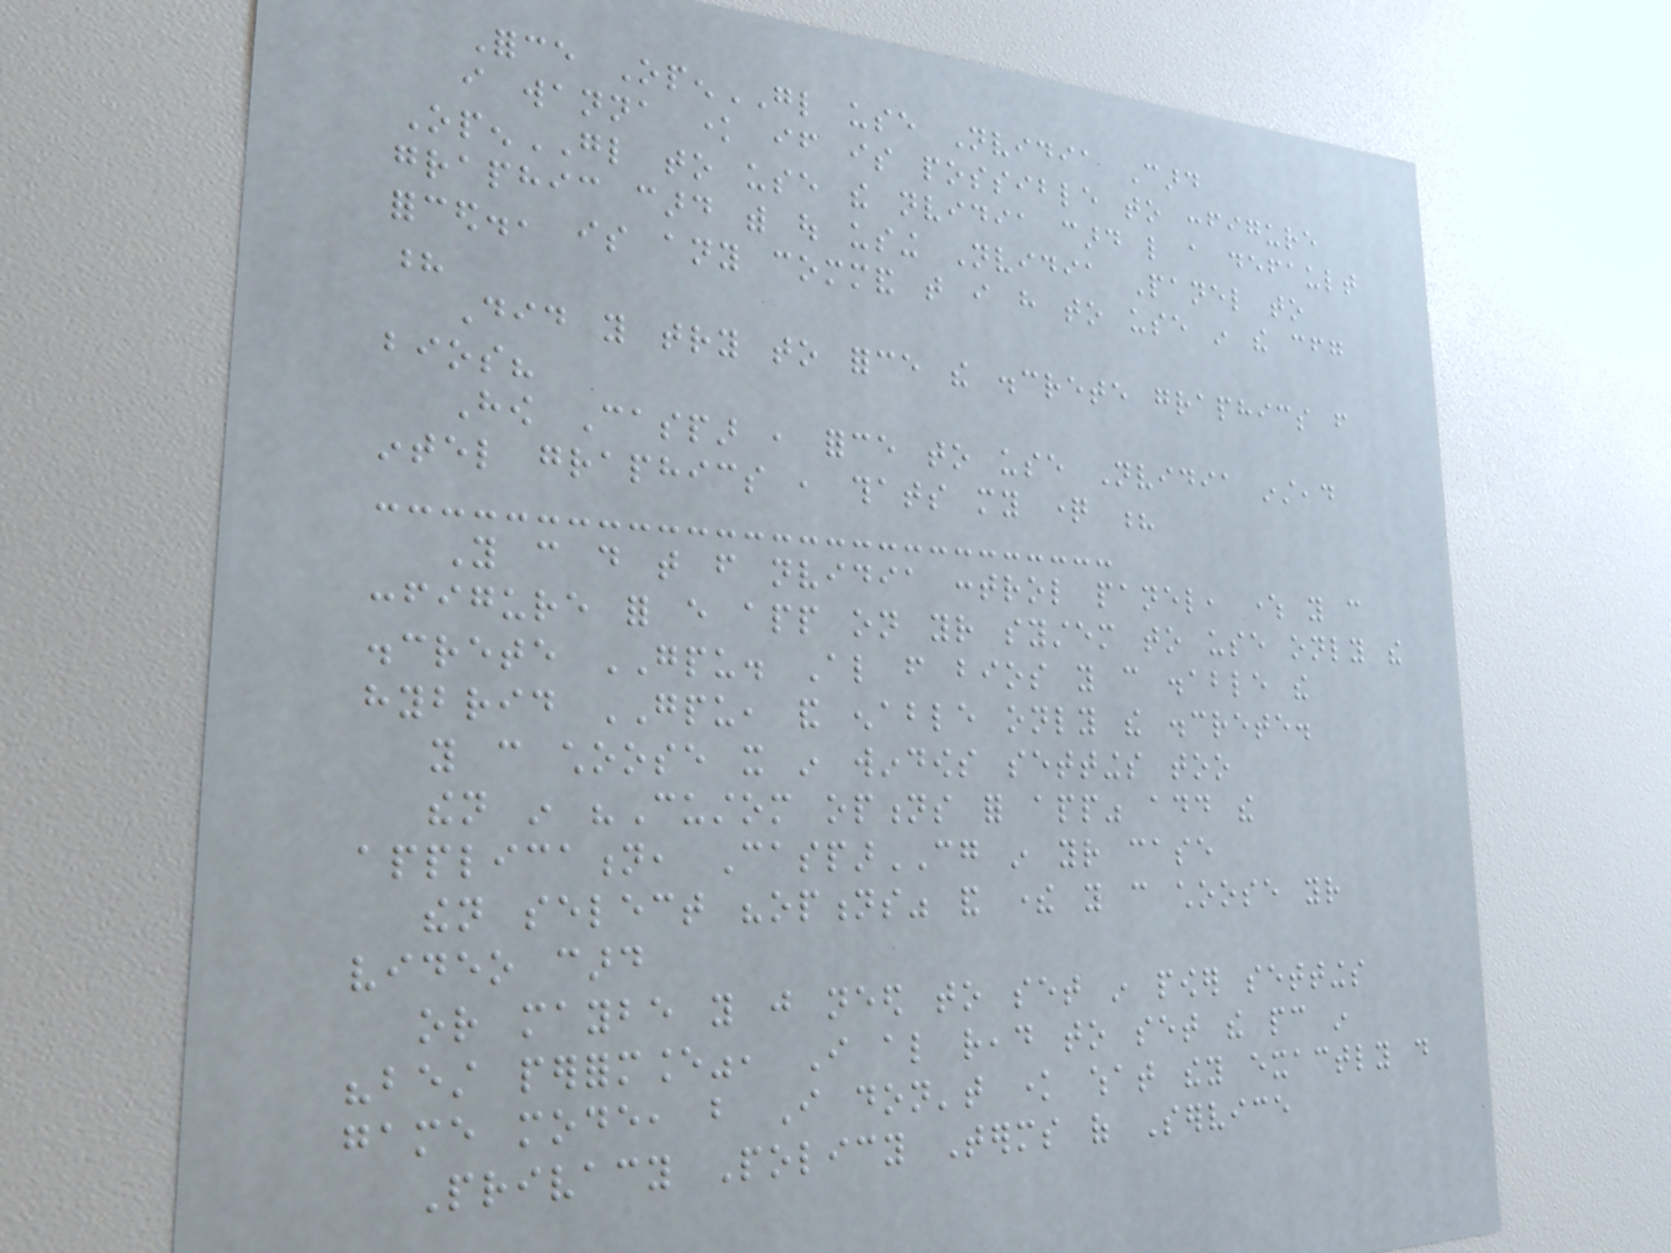Force OpenGL use Nvidia Card
i wanna know if is possible to configure
OpenGL to use the nvidia card like a default
graphic card with out using Nvidia Panel to
forced., is any command that i have to use in the cfg
?
Did you try to force the discrete graphics from
bios?
How Caspar , force to use Nvidia instead
intel graphics , thats my question ?
You can do that from nvidia control panel, where you can
configure for every app on your system to use only the
discrete GPU. Also from bios you can disable the
hybrid GPU, and enable only the discrete.
you can choose it in windows settings too
then in "Custom options for app" add the
application, CasparCG in your case
then select "options" and there you can choose your
video card
or maybe you just need to set in power settings
"best performance", I also read to set the pc in
game mode, but I don't know what they exactly do
Privacy Policy Terms of Service
